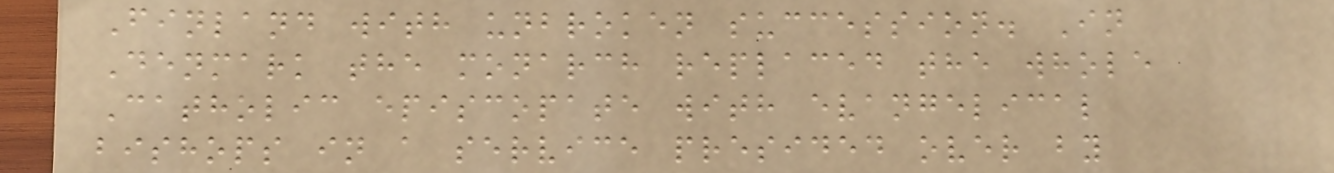Finland with unbroken succession. In
Denmark the monarch replaced the whole
Catholic episcopate with evangelical
bishops in a service presided over by
